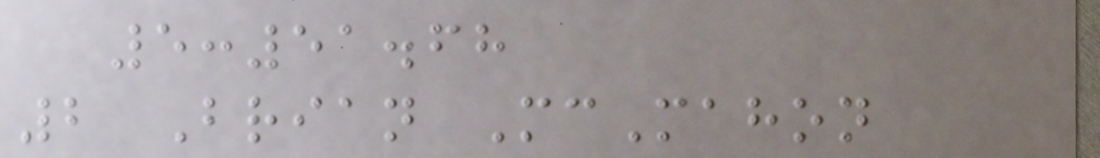5:51.68
2 Brian McMahon
